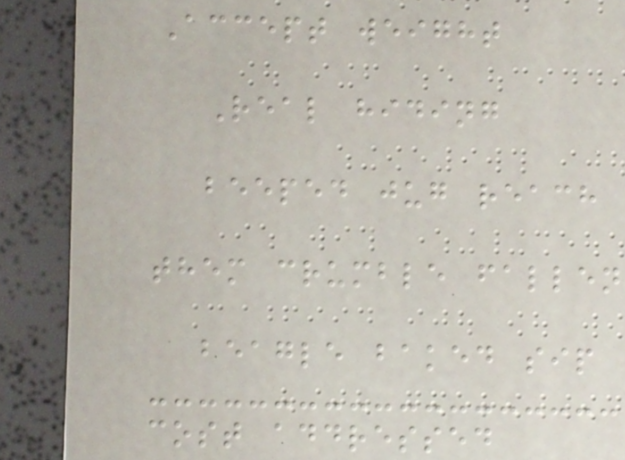Accept weight
Real hiding
beeped jug reach
them crumble fallen
beagle baked sip
cost addressed
